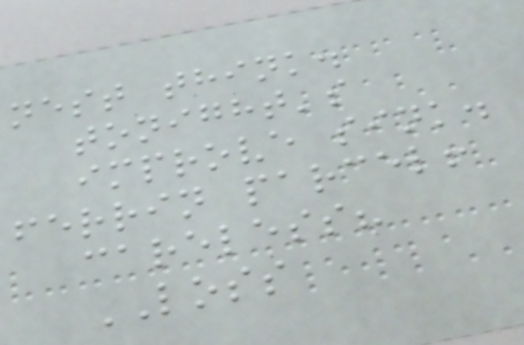nest think.
tonight's
improve sink.
ferrin parcel!
careless?
LOSS
